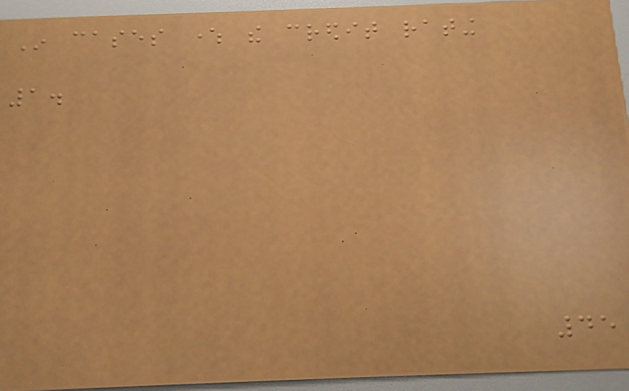In cases where the credit rating
1.
45
